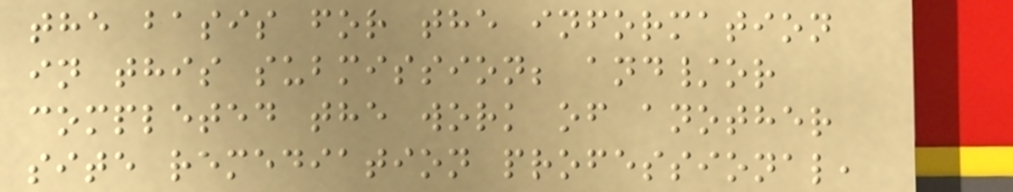the basis for the information
in this submission; and/or
completed the work of another
site remediation professional,
